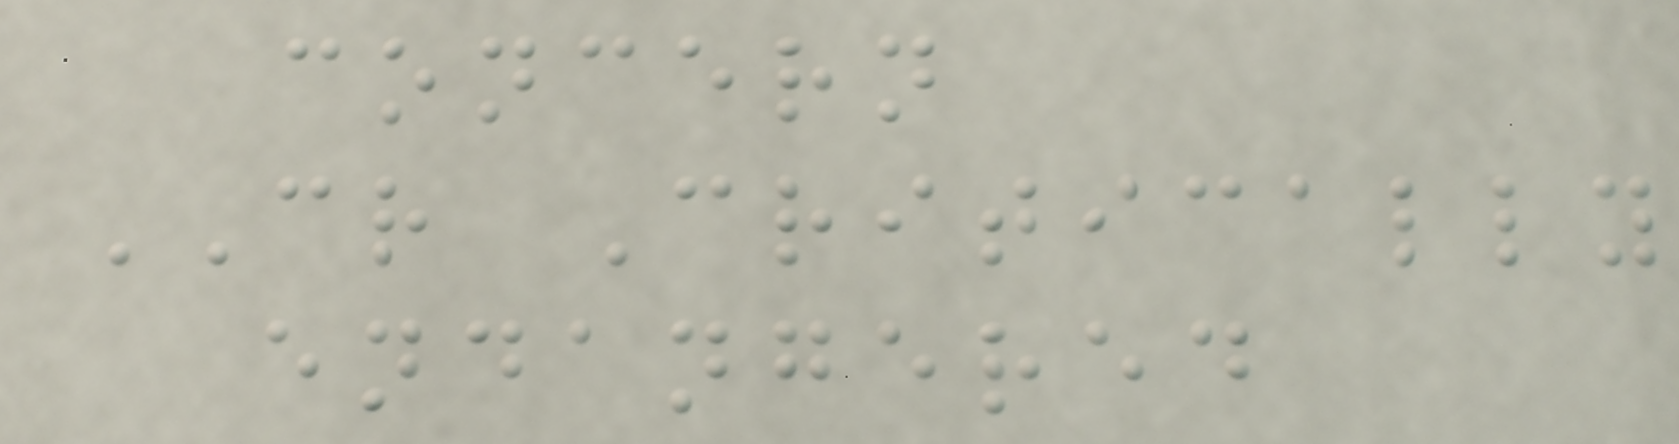concern
CR Critically
endangered
